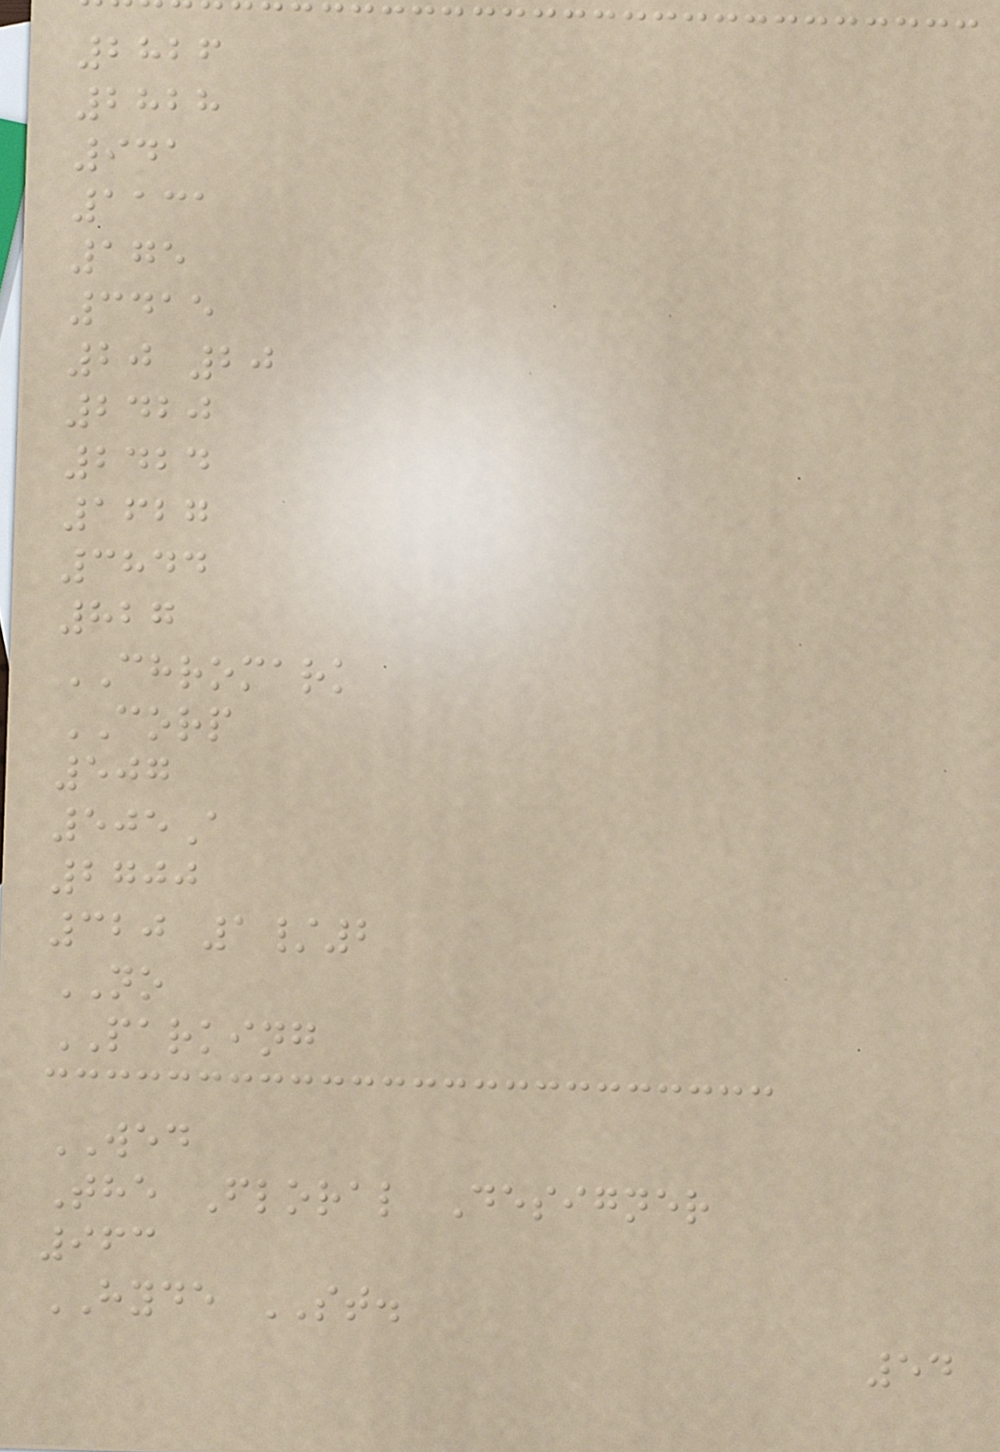2826
2828
941
1131
175
3415
20 20
2420
2424
1627
3844
827
CHROMARK
CORP
507
505A
2700
320 1/2
NO
PARKING
WED
The Floral Designer
963
HYDE ST.
54
